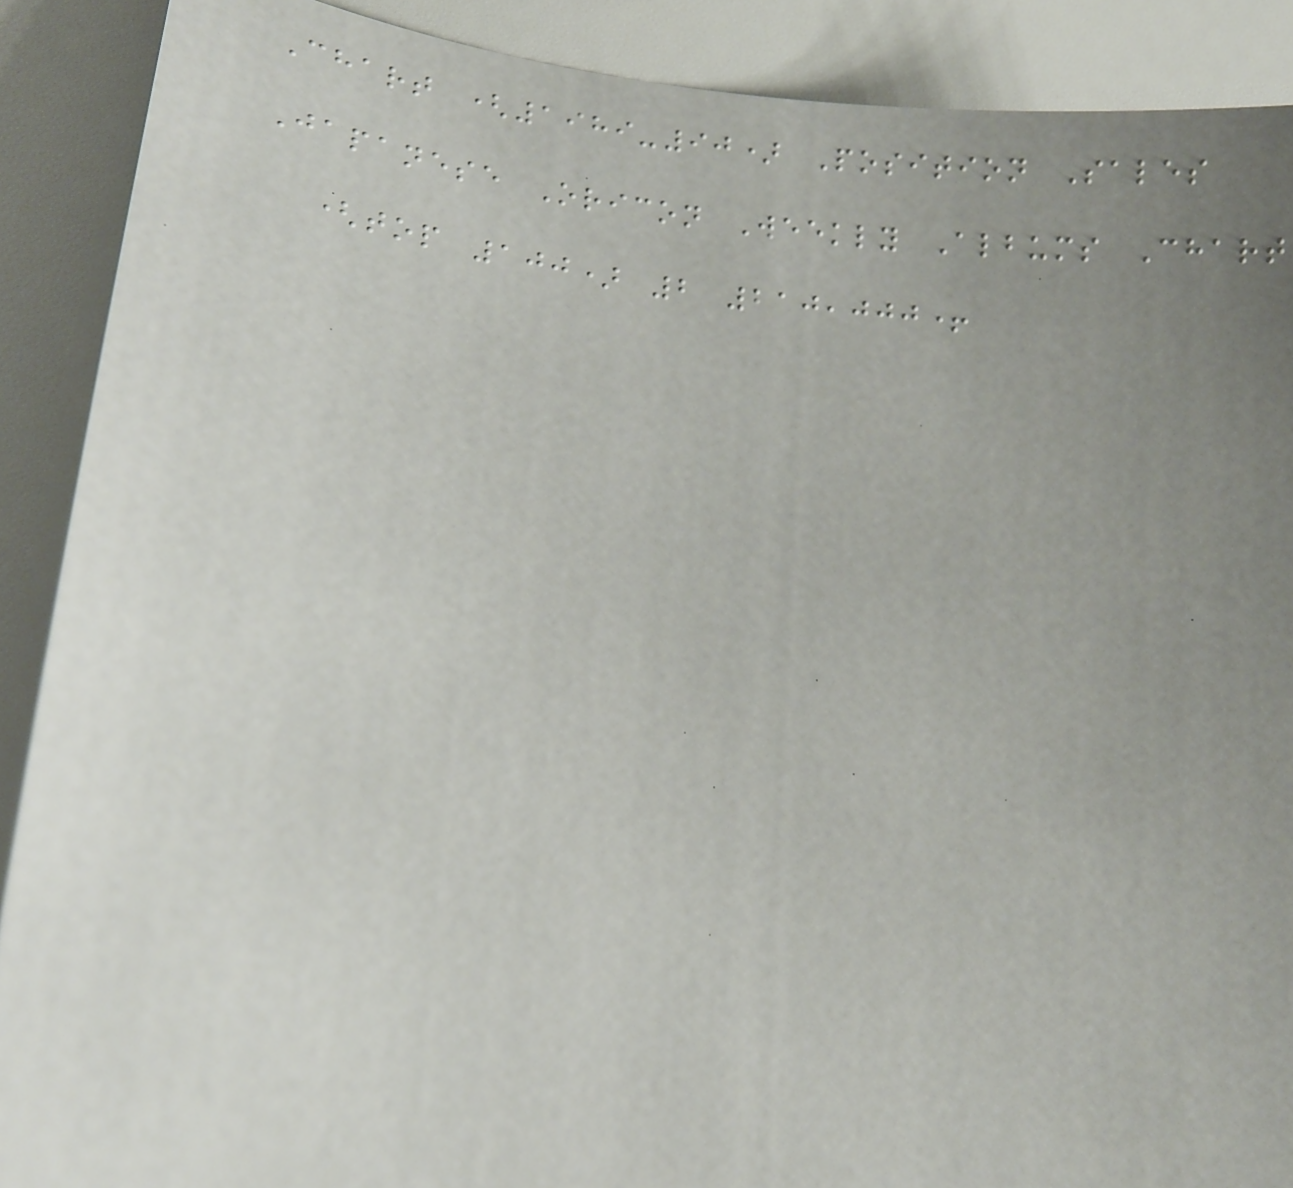Chart (1989-90) Position Sales
Japanese Oricon Weekly Albums Chart
(top 100) 2 210,000+
